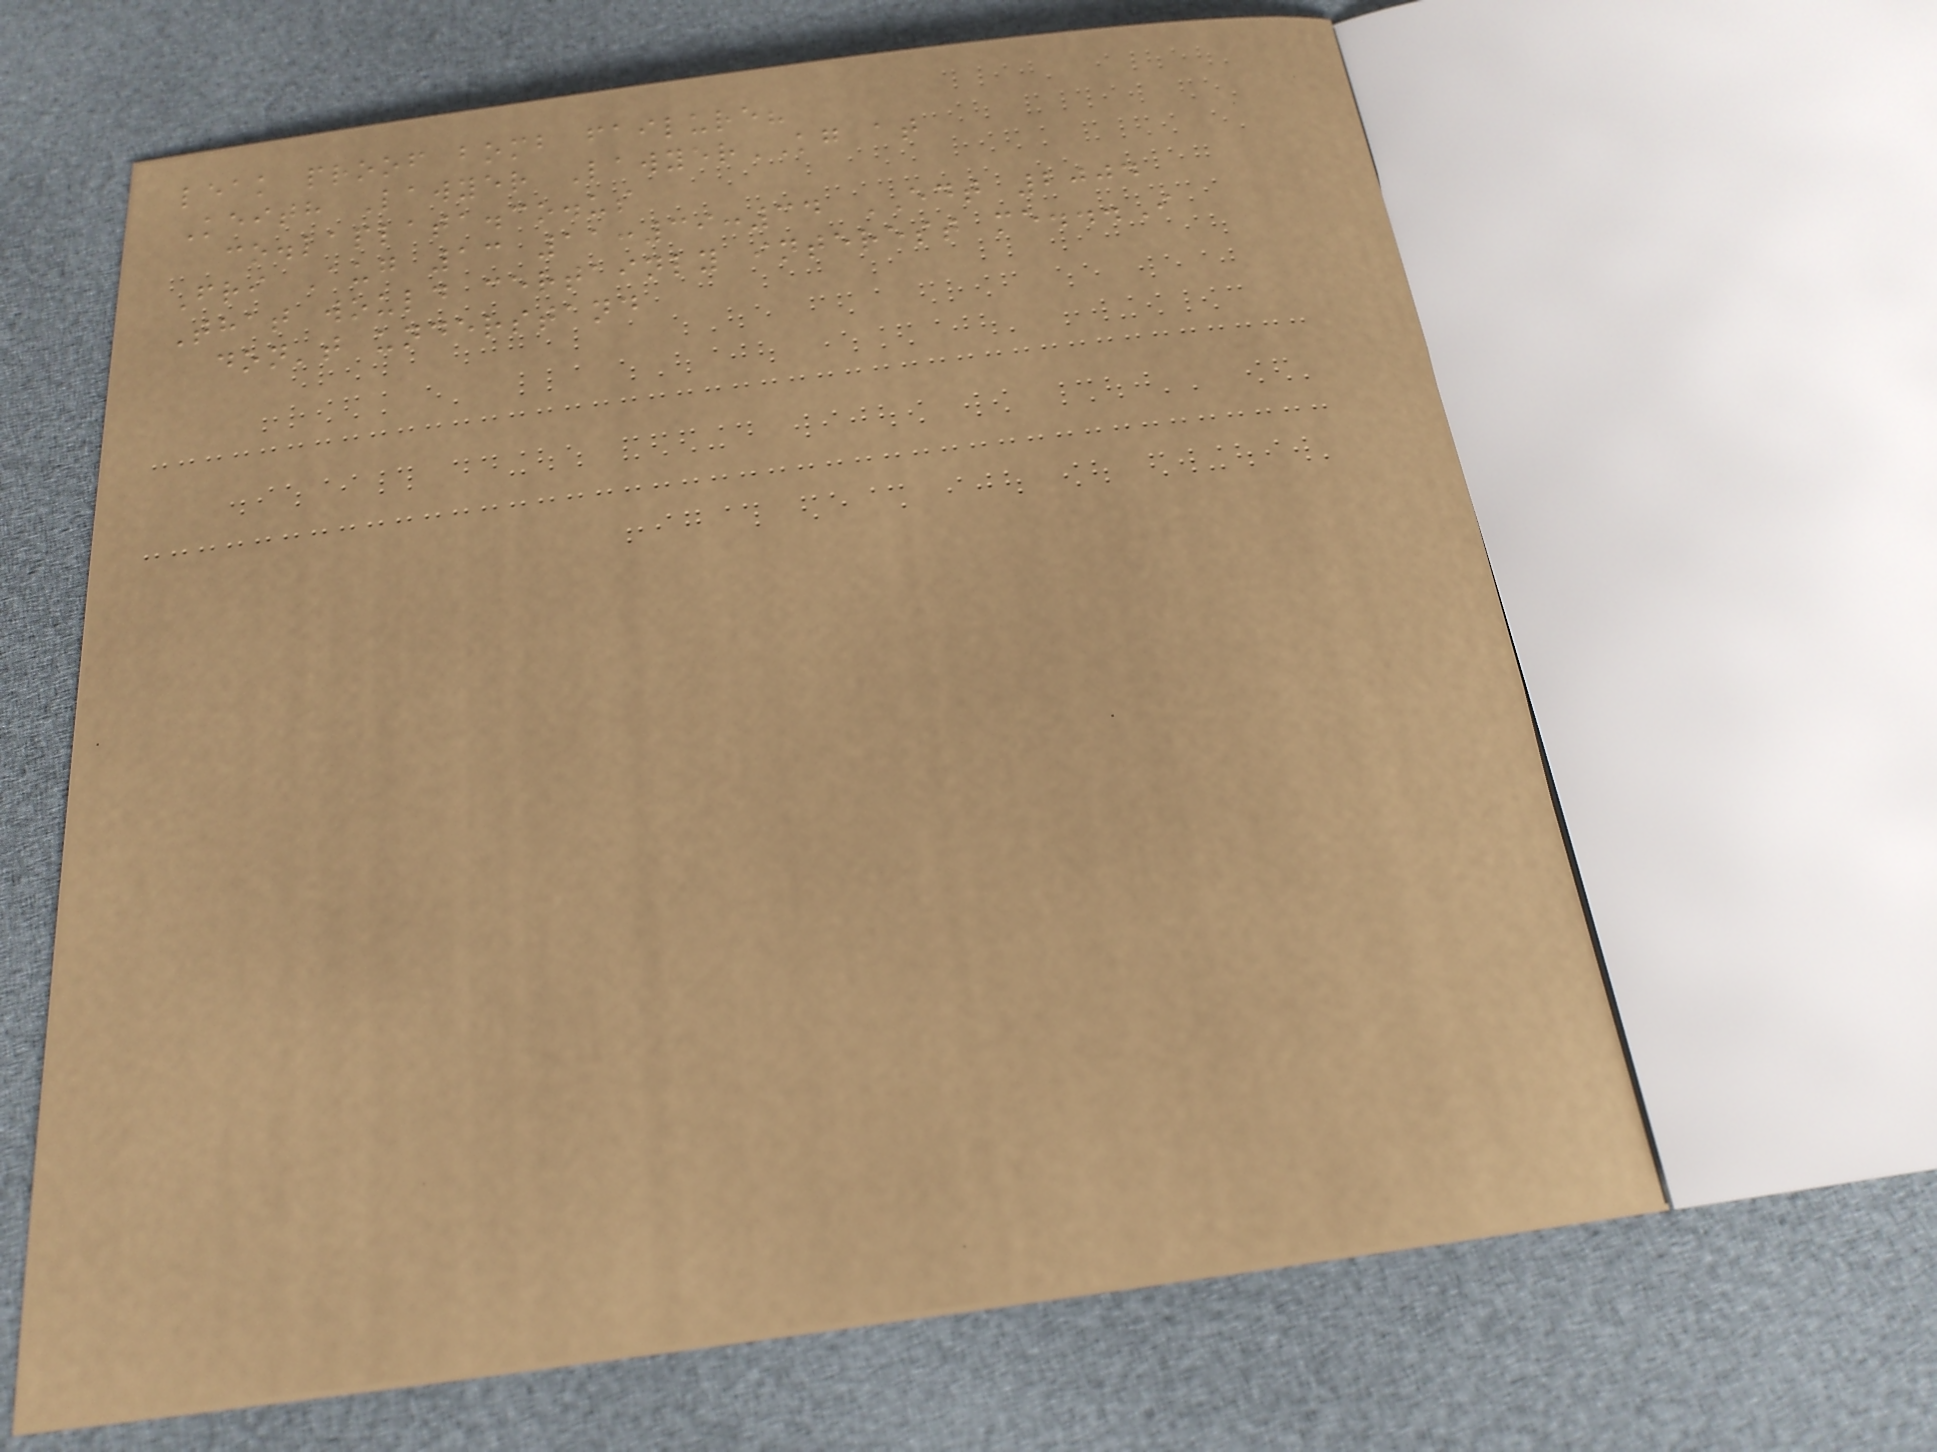leak proof bomb failure?
Keith Lawyer LawyerKG at
co.laplata.co.us
Fri Aug 13 11:39:34 EDT 2004
That would certainly interest me...I
don't understand
